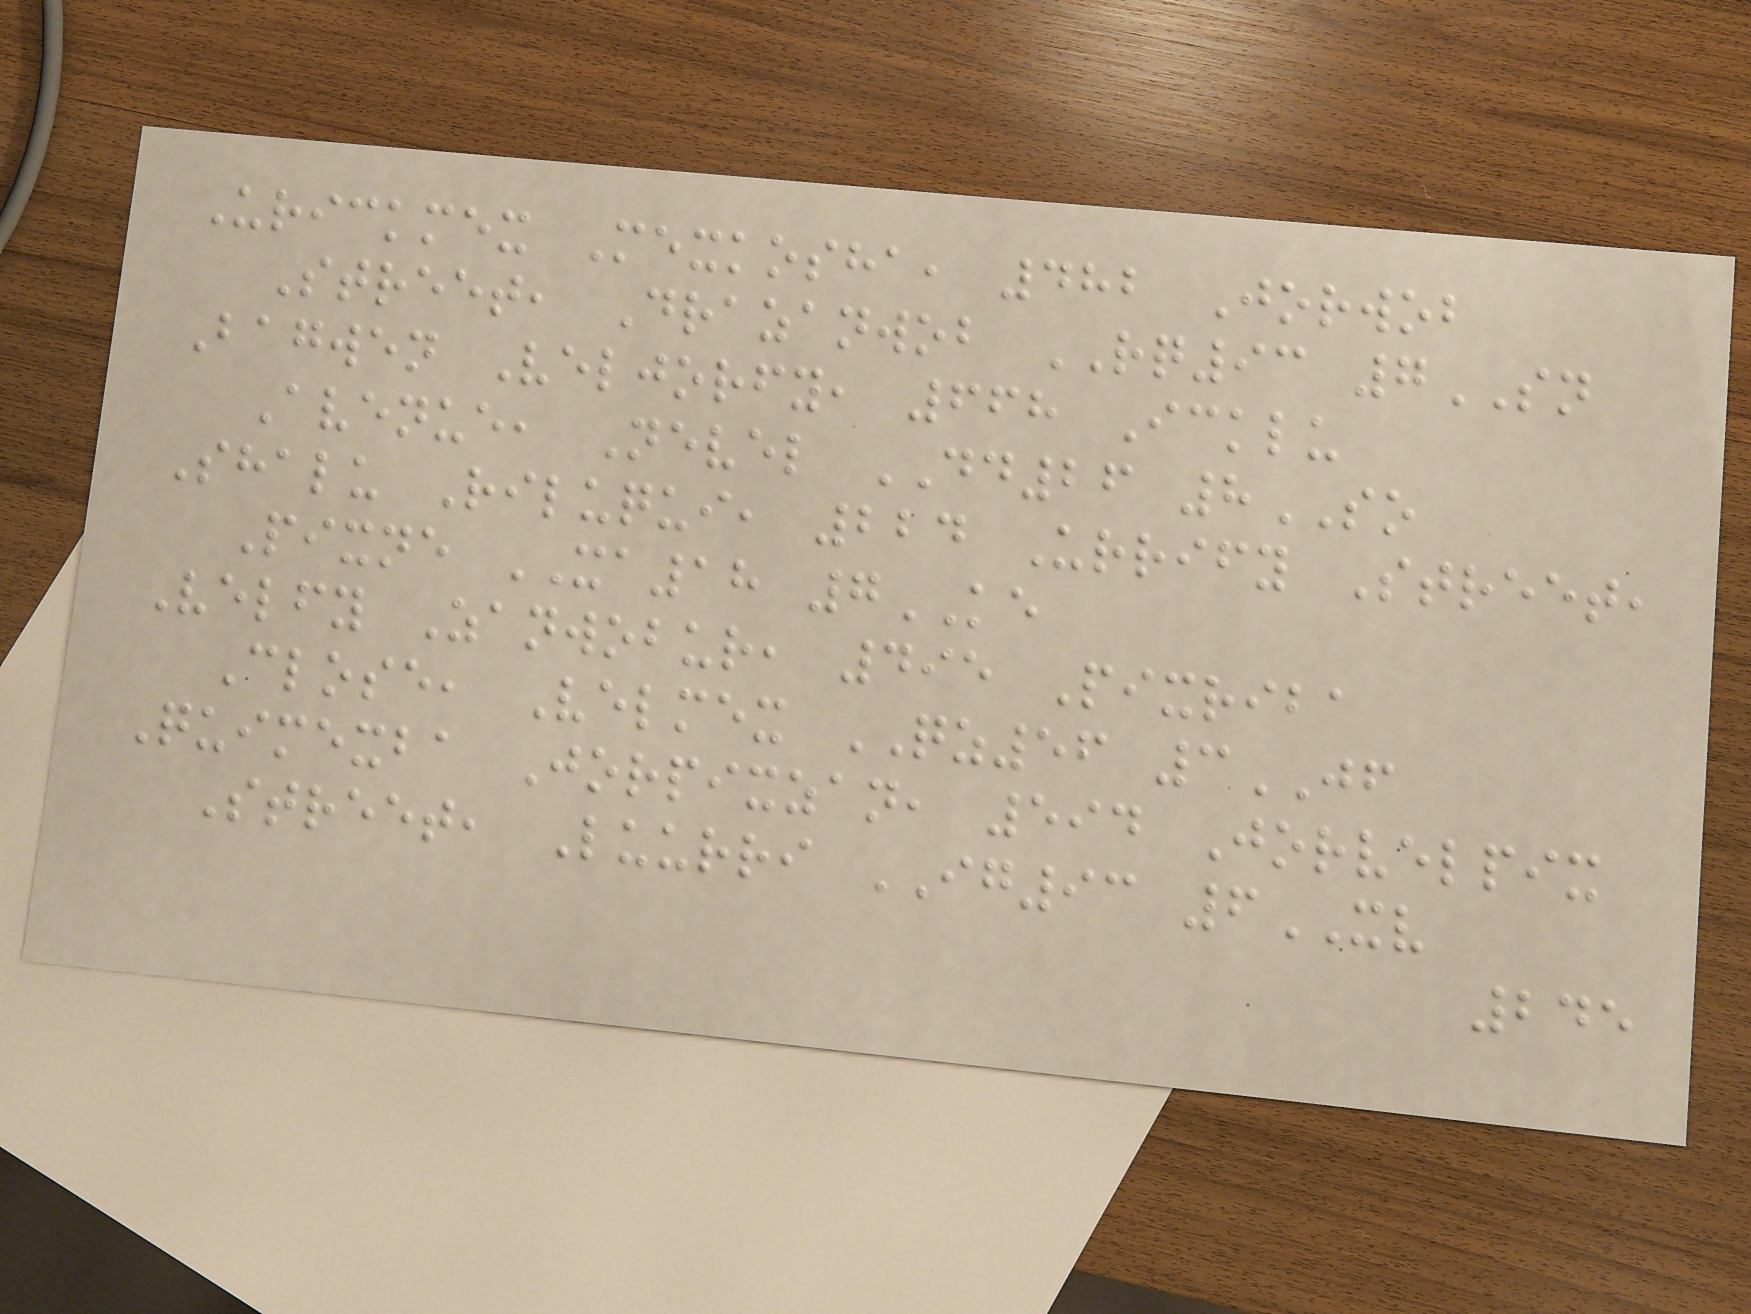Urickmex Mexkosha, 482 Jorwob
Street, Drazanwob RQ93 7SN
Bagwen Veljorfy, 668 Icklu
Avenue, Nevel DD26 8SO
Shalu Riluqui, 224 Urrify Street,
Pixne XA18 7KE
Velfy Zanwobur, 495 Pixriba
Close, Velmex QZ56 3JF
Quimexba Jorpixzan, 594 Jorvelpix
Street, Luurri IG93 6XV
245
